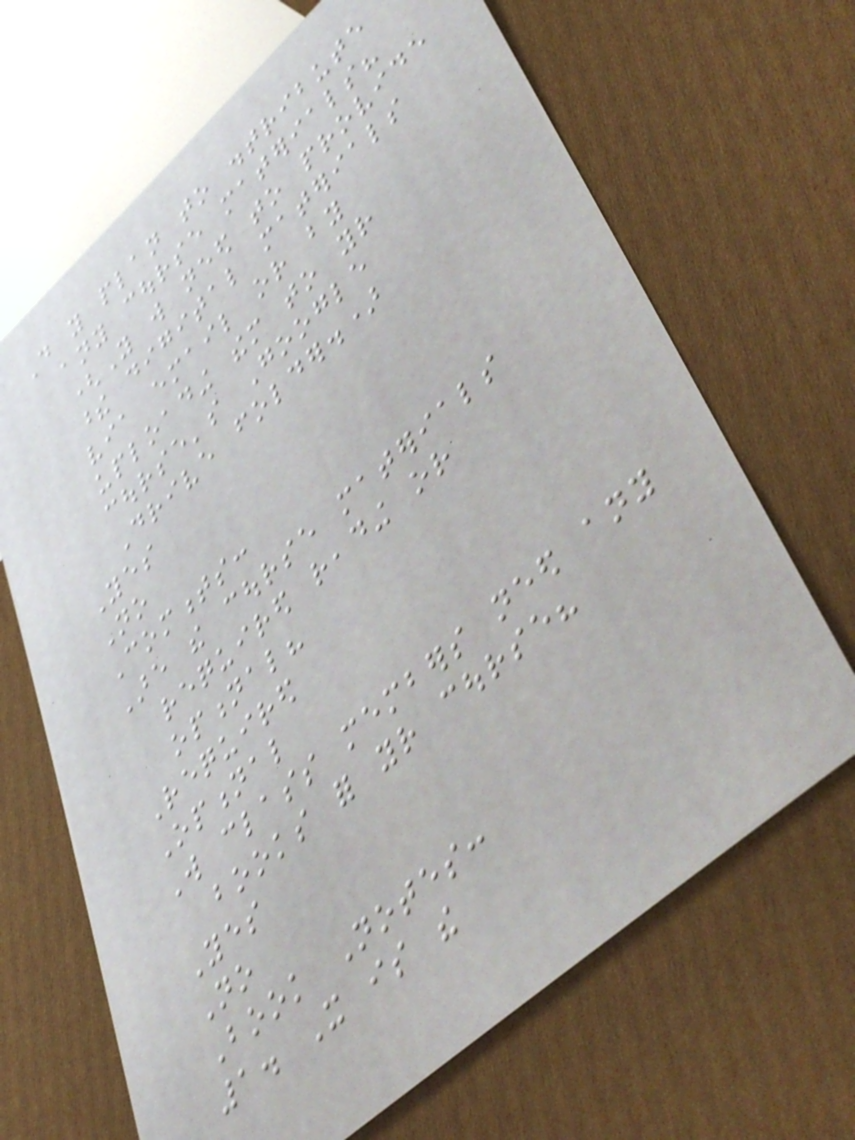Do you plan to distribute
any course materials?
(You will need to provide
these digital materials
via email or by
uploading them to your
course's Google
Drive folder.)
Yes
No
Comments:
Are the course materials
required reading or
optional?
Required
Optional
Will class members need any
books for your course?
Yes
No
Book Notes:
1. It is the
